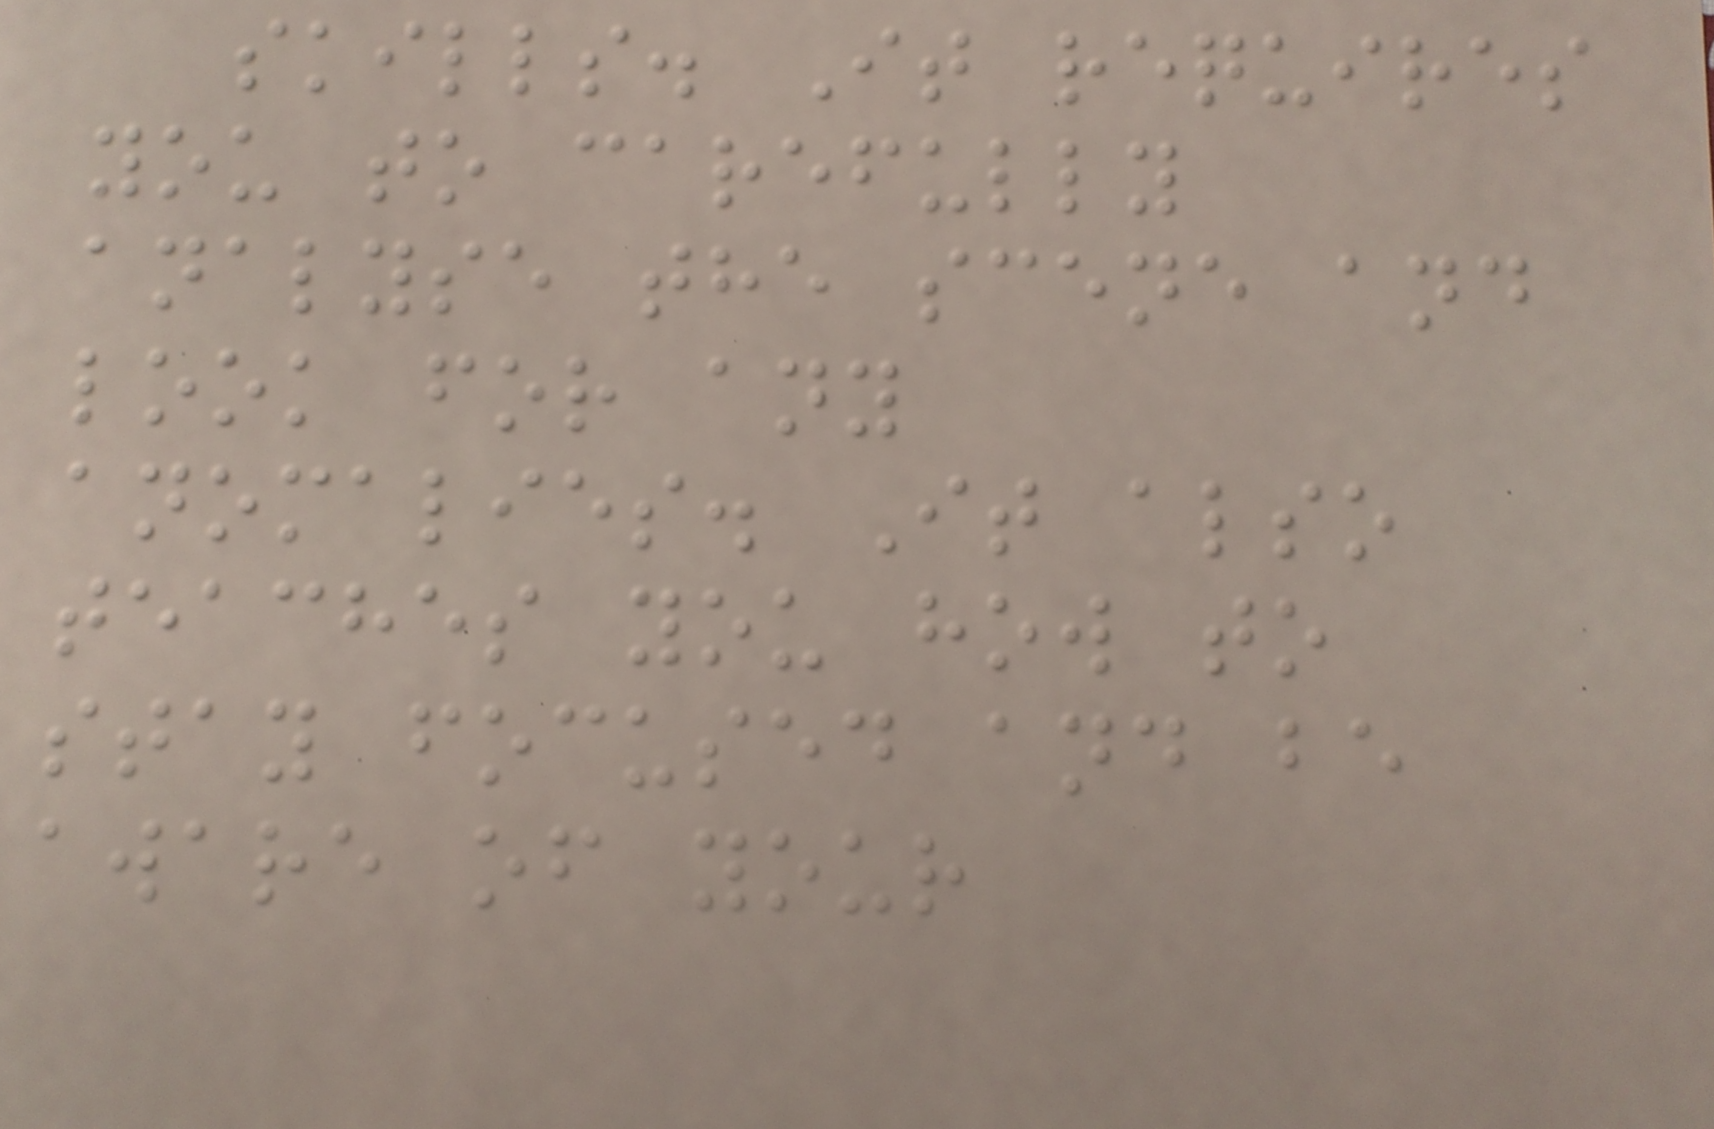skills. It requires
you to carefully
analyse the scene and
look for any
anomalies. It also
teaches you how to
stay focused and be
aware of your
